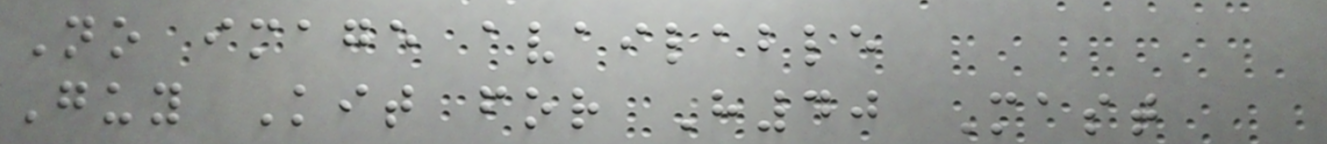No image available
Guy Kit for H40 Mast
